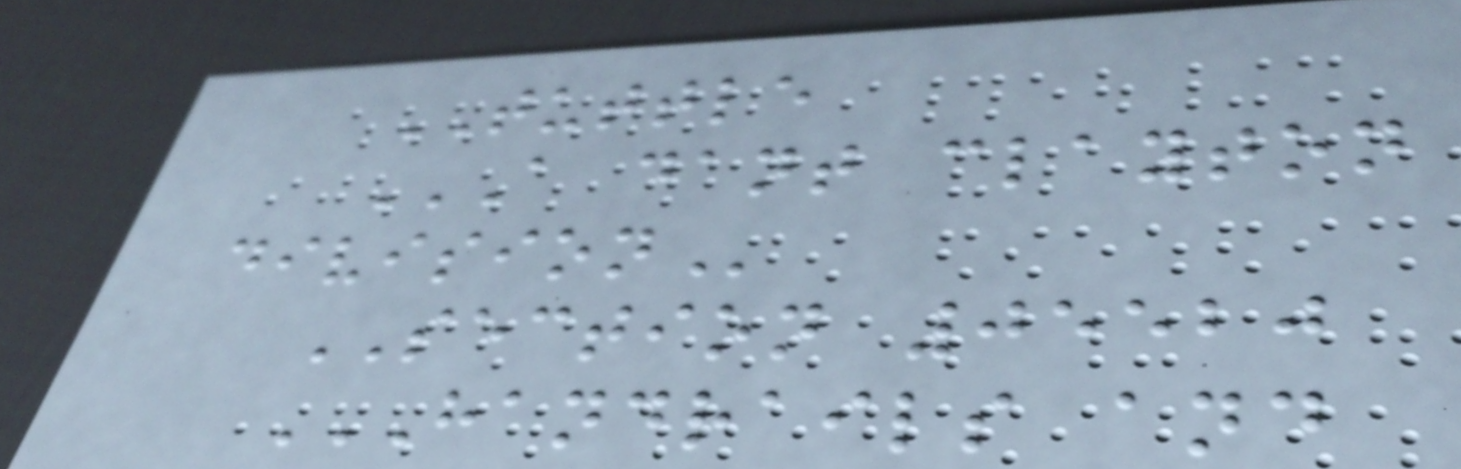TUTTLE
A DANT CLAYTON
DIVISION
SECTION 05520
HANDRAILS AND
